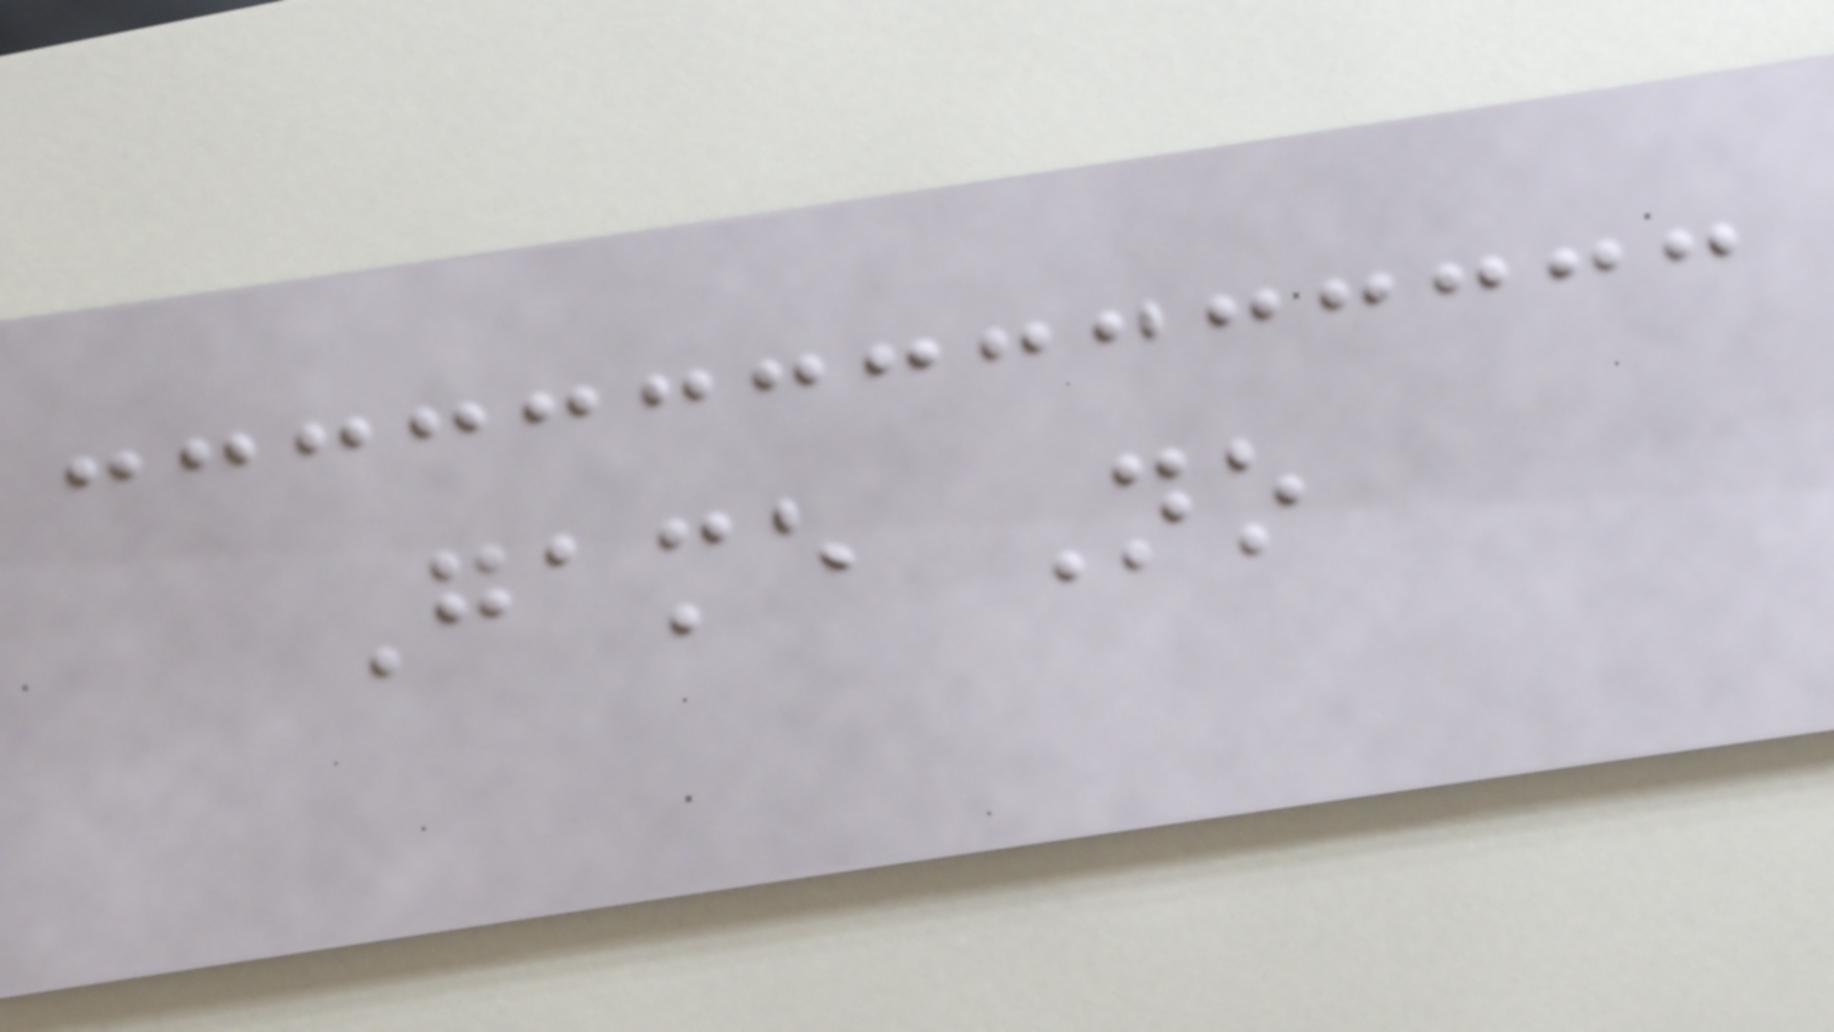Game No
